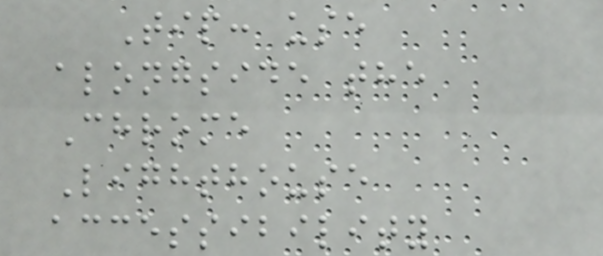Tip: use
alongside the
Chrome
Lighthouse
accessibility
